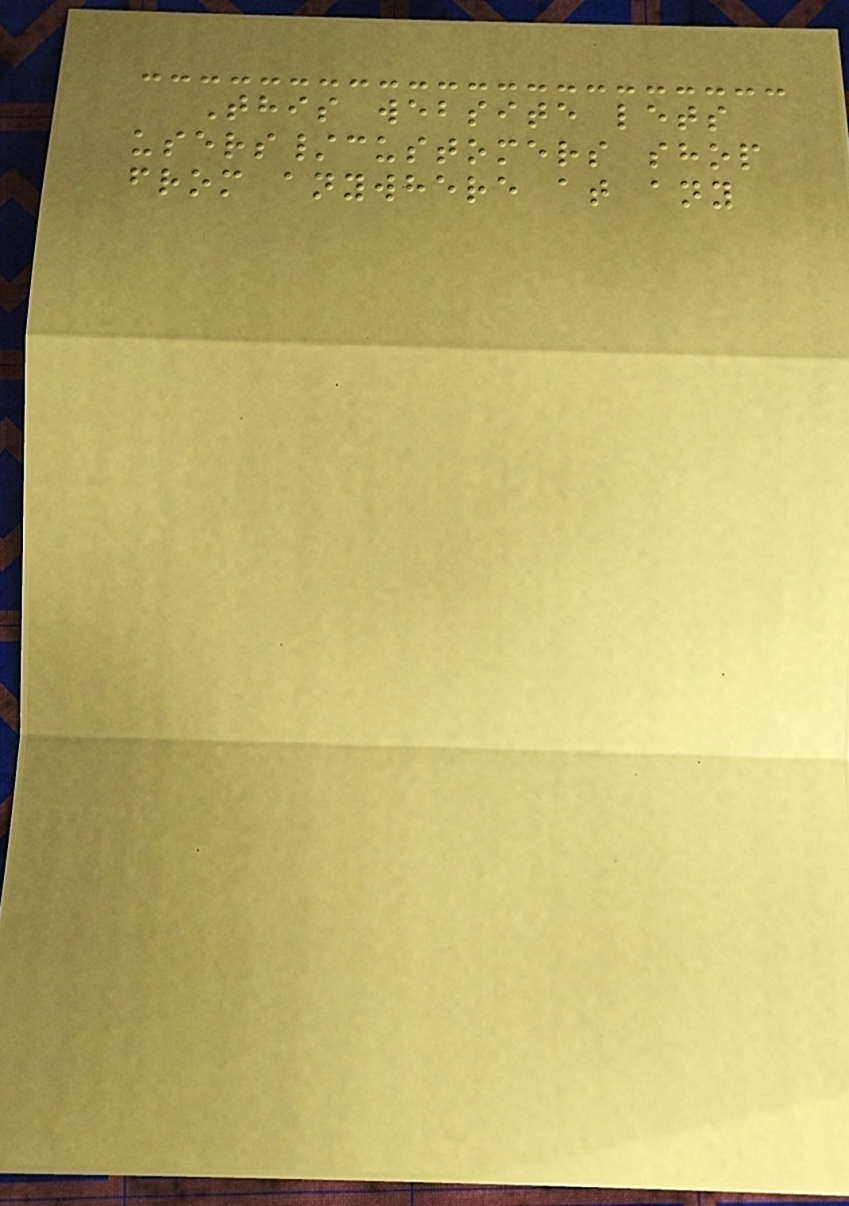This website lets
users/customers shop
from anywhere at any
